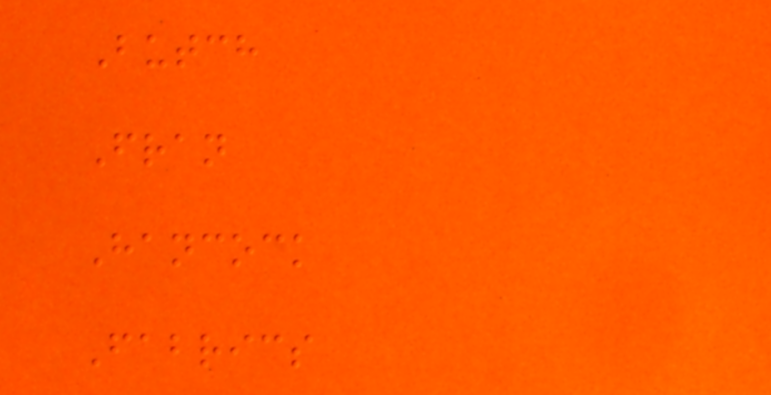Butch
Fran
Hancock
Fabrics
